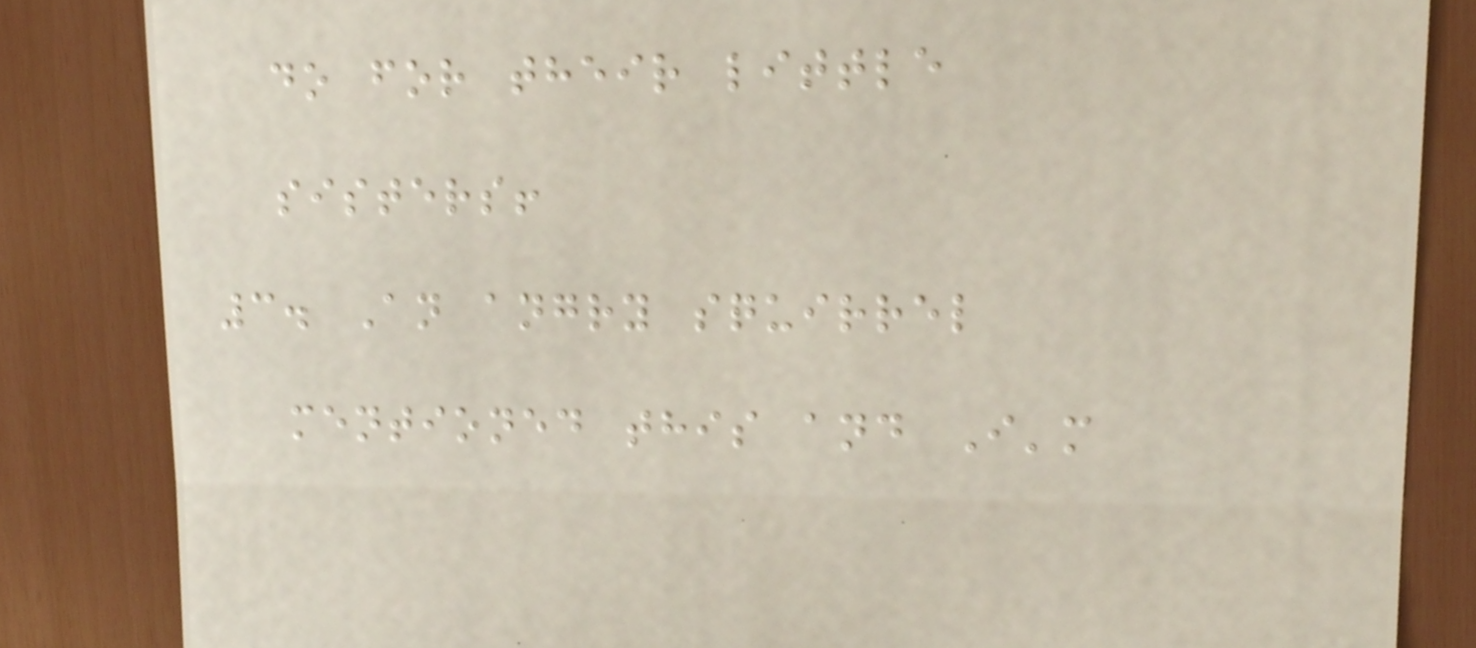do for their little
sisters!
3. An angry squirrel
mentioned this and I'm
